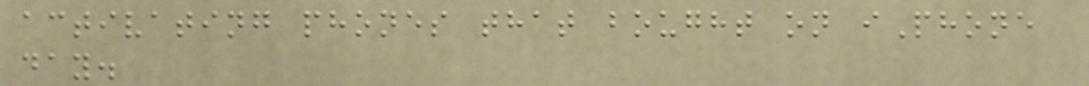activating phones that bought on iPhone
day.
